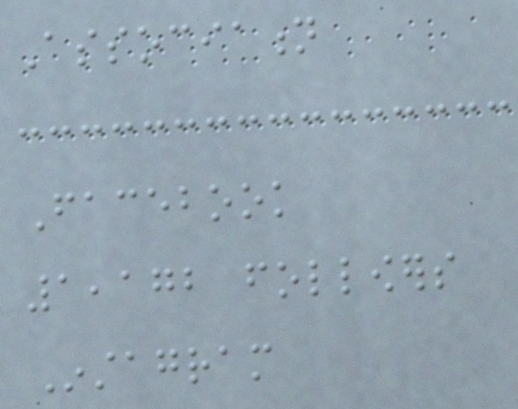Association
Facebook
1,172 followers
Instagram
